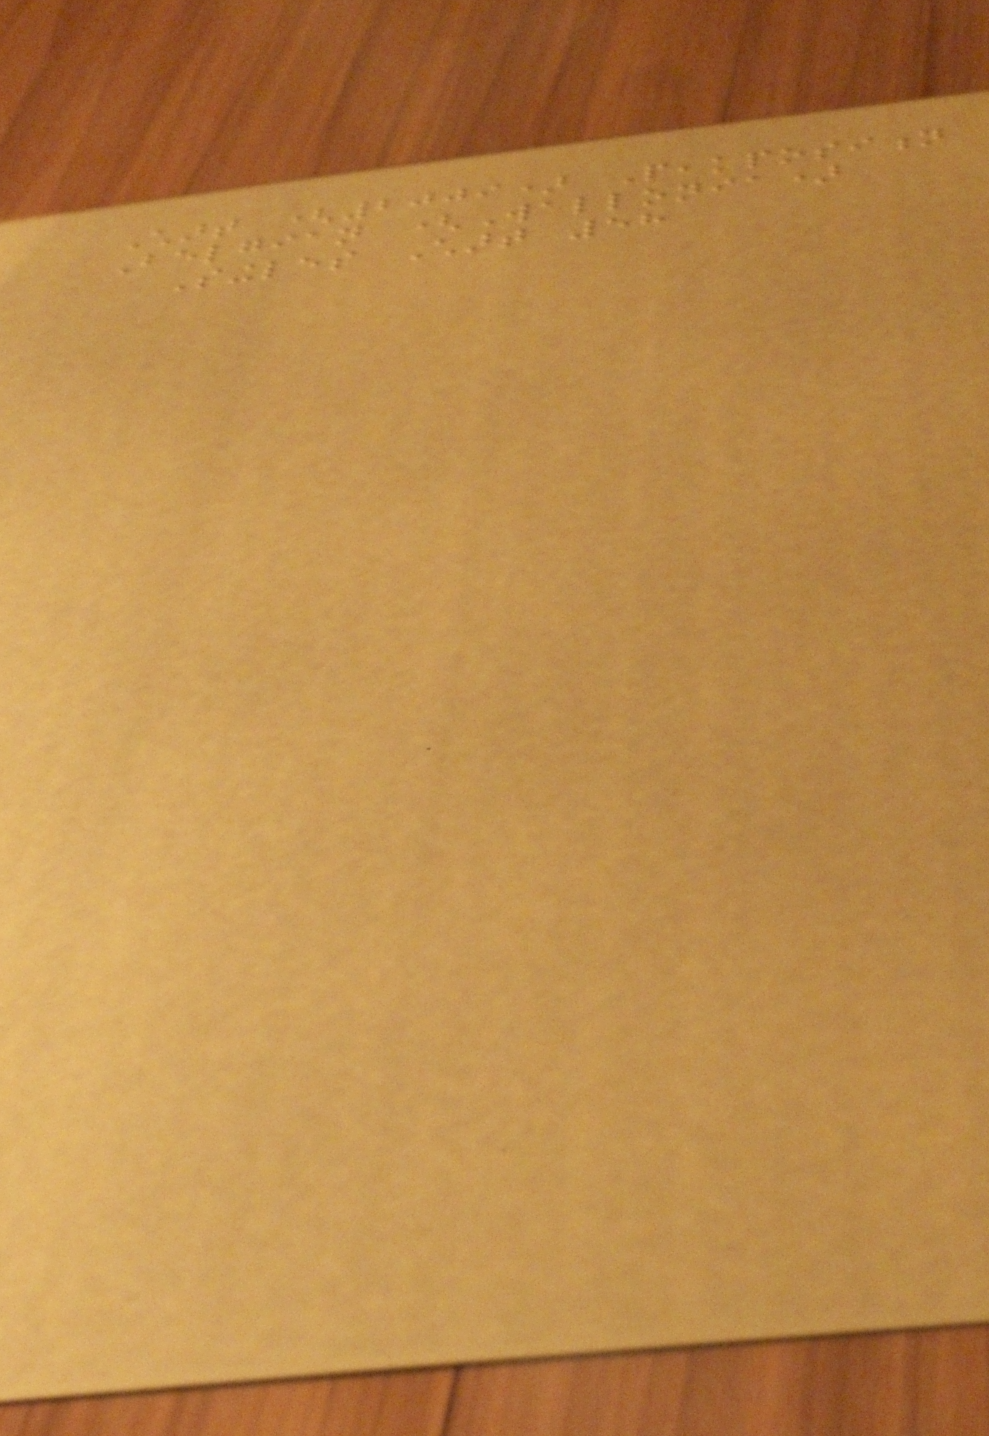Chart (2009) Peakposition
Belgian (Wallonia)
Singles Chart 58
